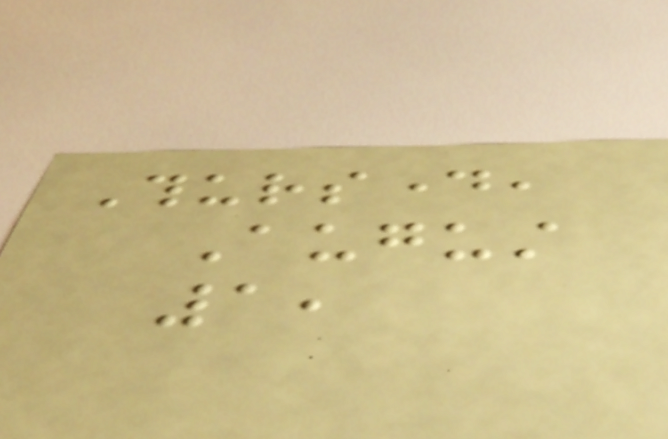Thursday,
August
1,
